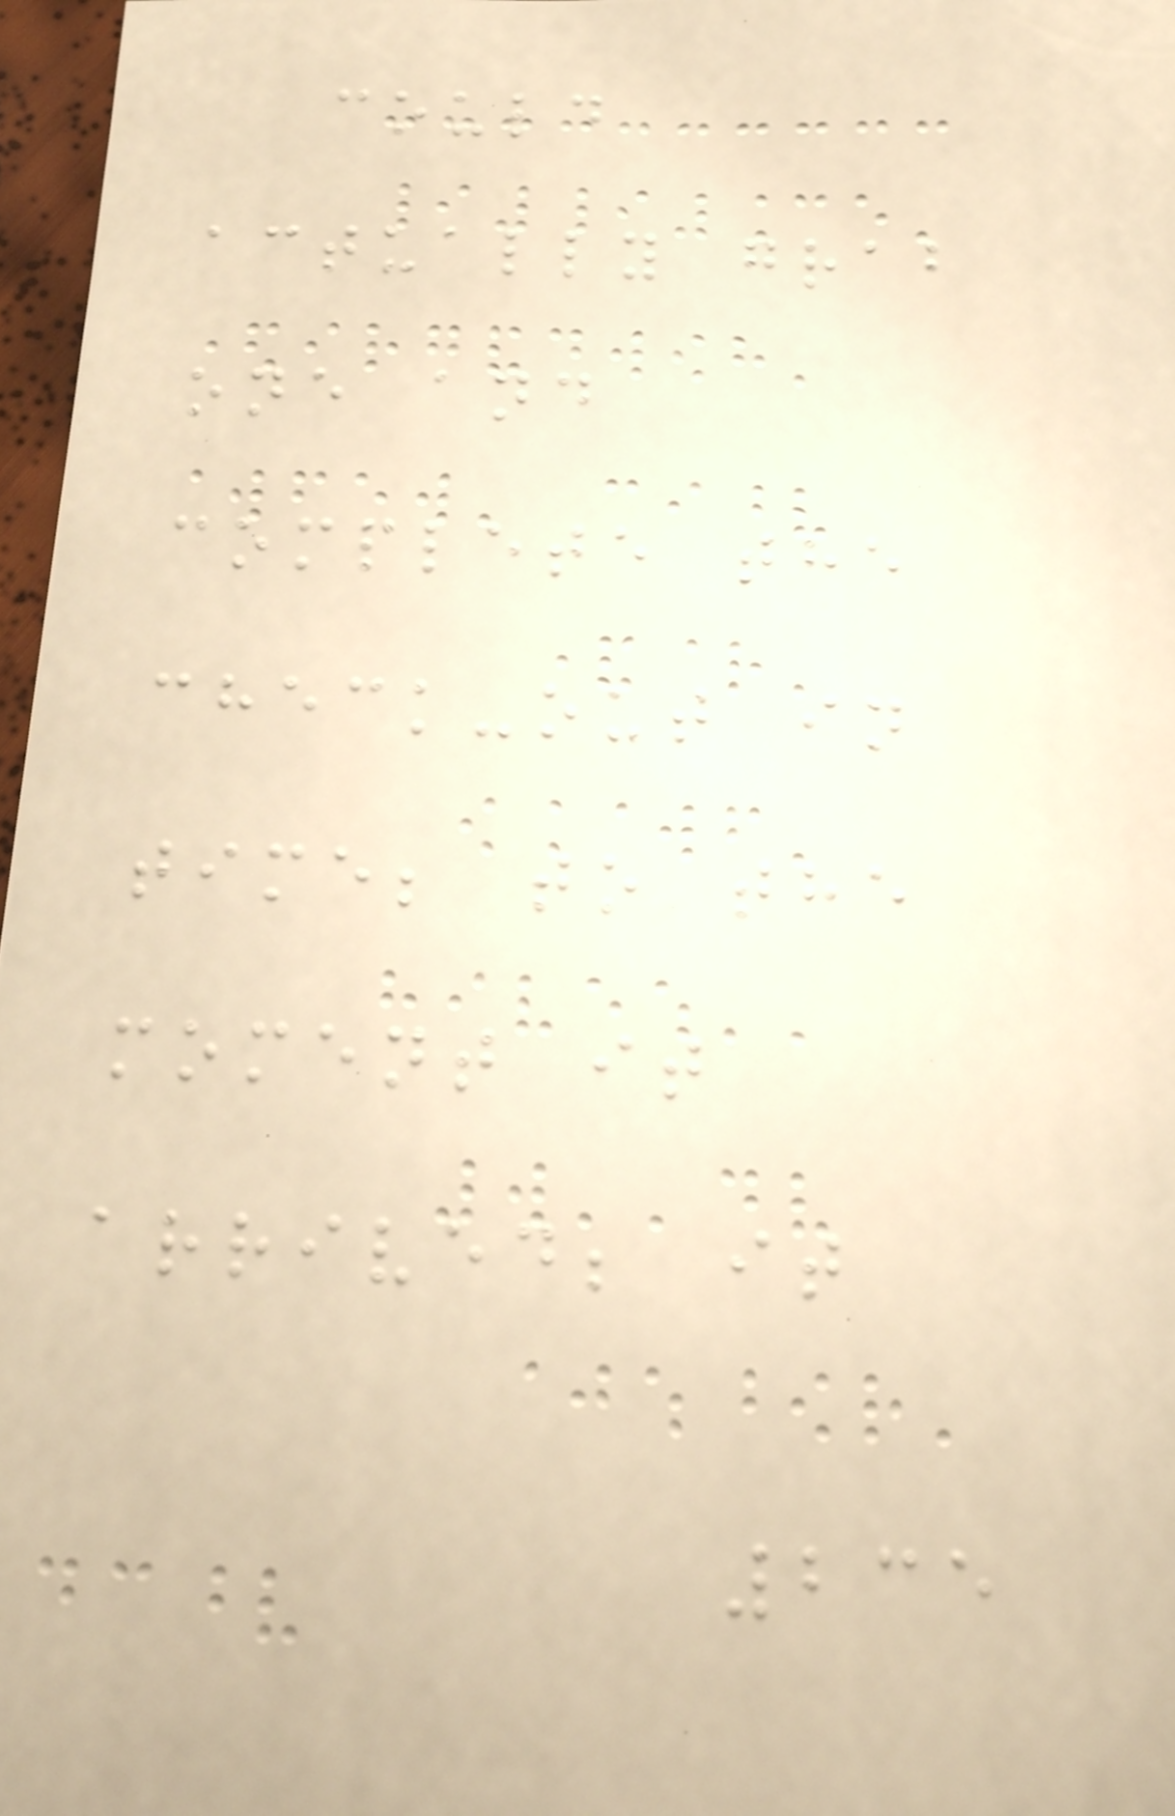could
actually grab
one and
complete the
check-out in
time; to the
moment it
arrived; it
235
